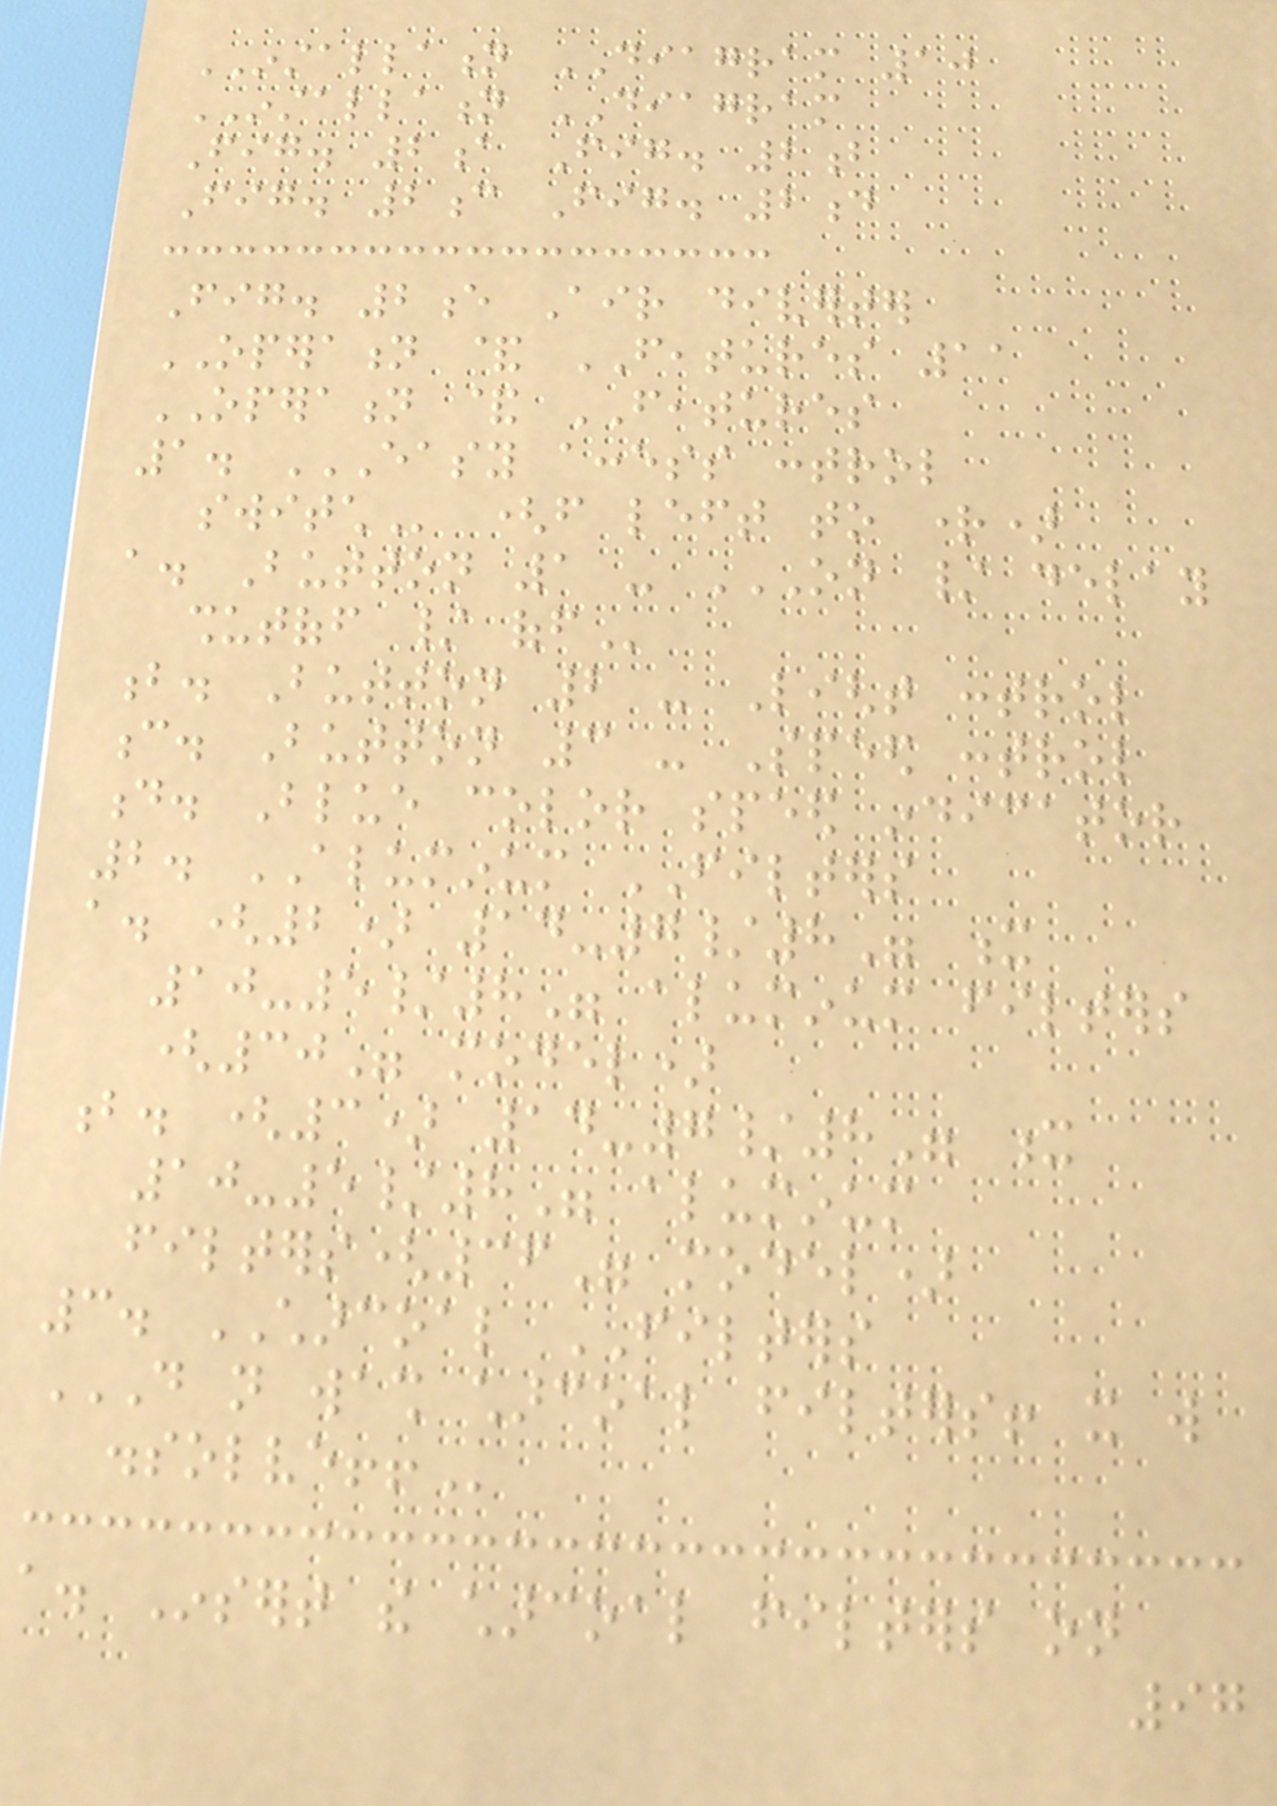INSTALLATION DIAGRAM 10
INSTALLATION DIAGRAM
Fig. 2a Fig. 2b
Fig. 2c Fig. 2d
Fig. 2e Air diverter
OPERATION & FEATURES 11
OPERATION & FEATURES
1. EASY ACCESS CONTROL
SWITCH (from left to right)
a. Button 1 - ON / DELAY
SHUTOFF / OFF
b. Button 2 - Light control
c. Button 3 - Speed control
d. Blue color speed indicator
2. ALUMINUM FILTERS
a. (2) 14-7/8" x
10-5/8" aluminum filters
(30" model)
b. (3) 14-7/8" x
10-5/8" aluminum
filters(36" model)
3. CHARCOAL FILTERS
DO NOT WASH CHARCOAL FILTERS! IT WILL
DISSOLVE!!
a. Insert the charcoal filters on
97
